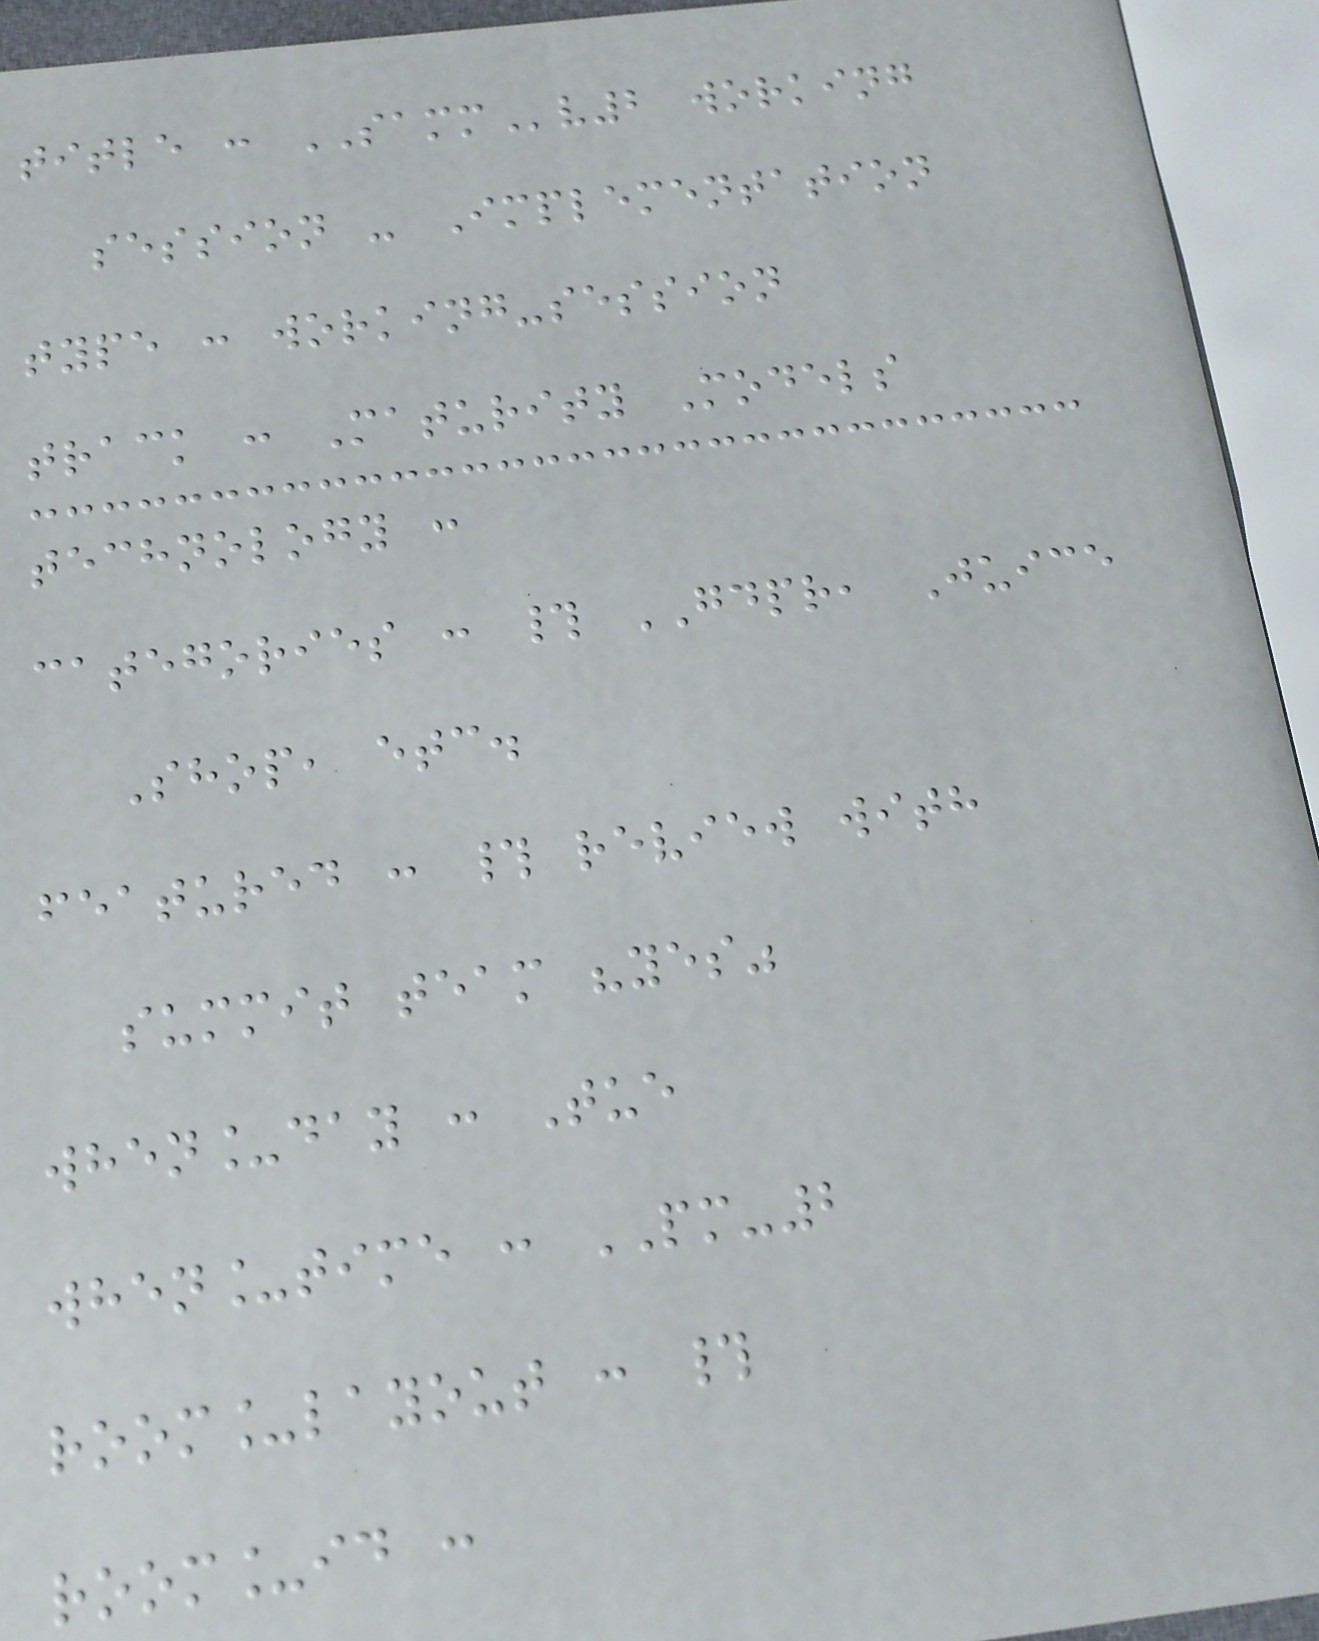title : SAMMv2 working
session - Implementation
type : working-session
track : Maturity Models
technology :
categories : # GDPR, Juice
Shop, etc.
featured : # review with
summit team "yes"
when_day : Tue
when_time : PM-2
room_layout : #
room_id :
